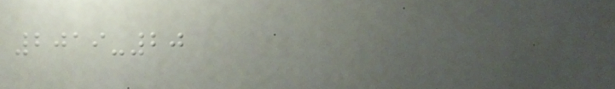2019-20
